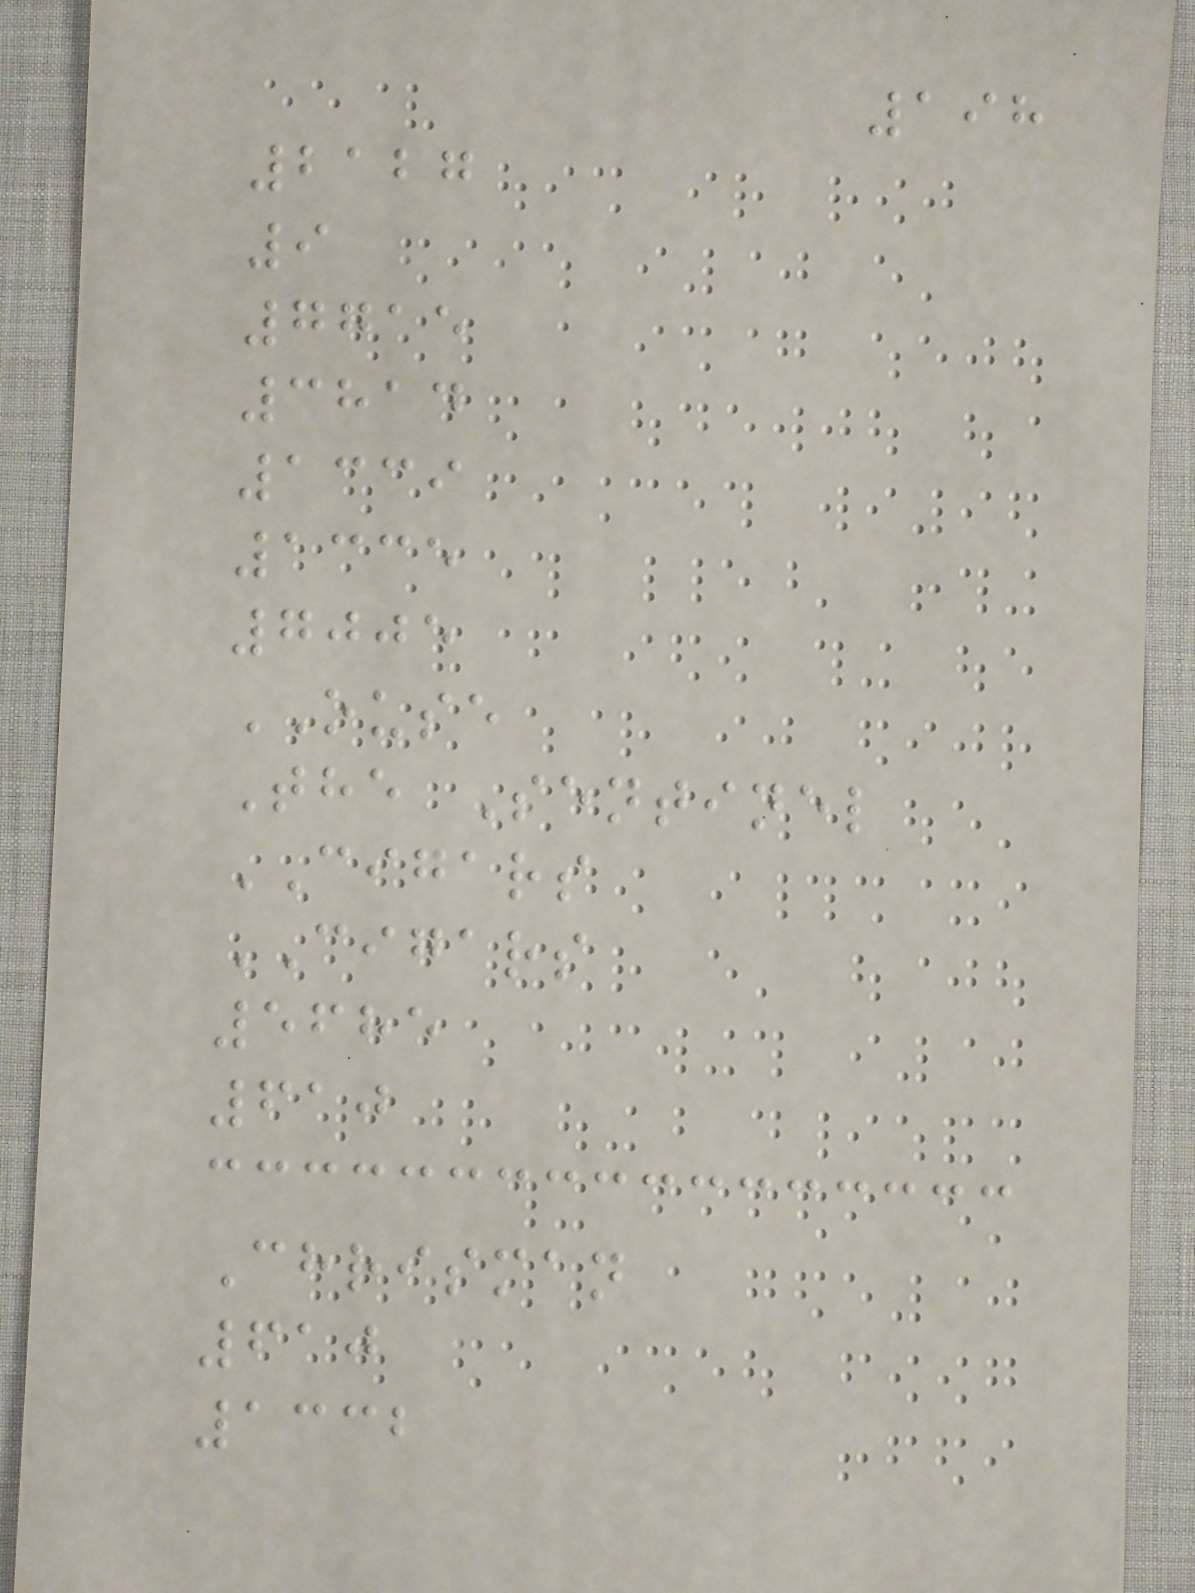198
2127
9
7715
3814
1339
1335
7005
OUSE
The Sentinel
CIGARS
CIGARS
5685
610
Chrisman
610
1332
